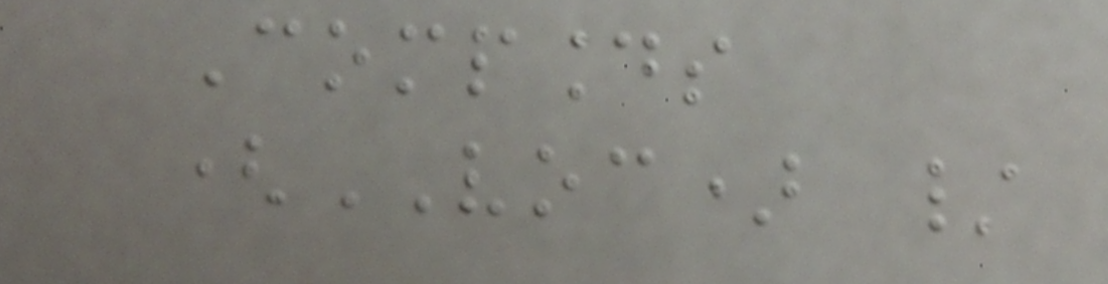Compounds
(VOC) /
